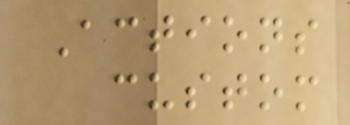Actions
custom
